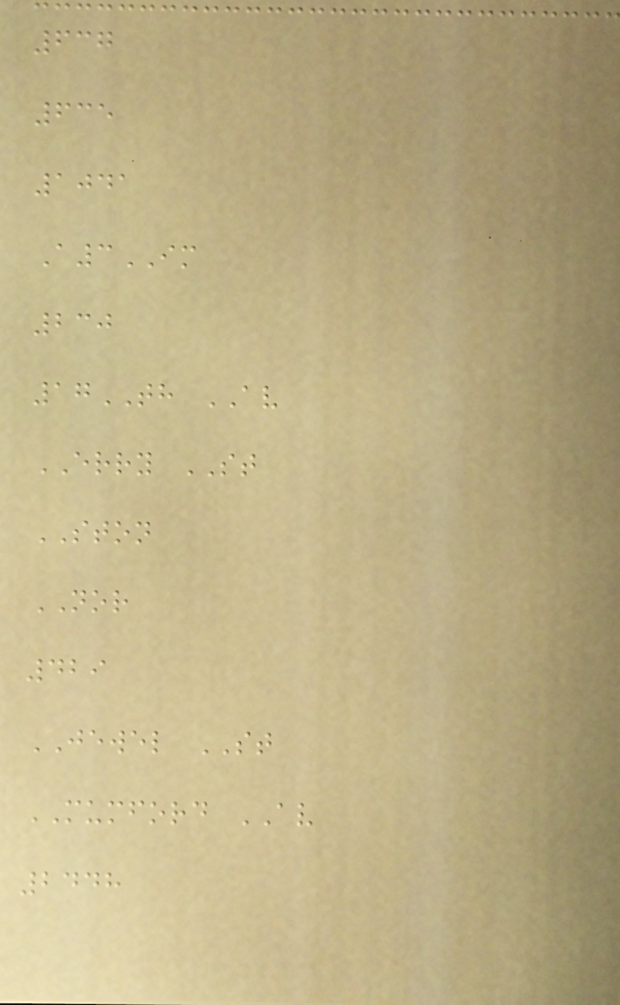637
635
1041
A3IM
230
17TH AV
ERRY ST
STON
NOR
429
JEWEL ST
MUMFORD AV
2448
